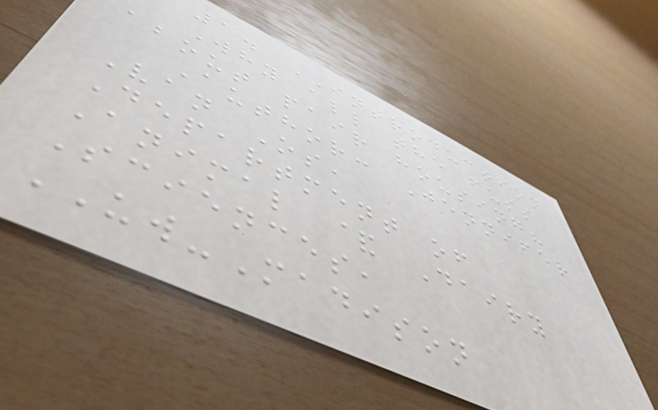1. INTRODUCTION
Why all the fuss
about pair housing?
Author: Jennifer
Van Os,
Department of
Animal & Dairy
Sciences,
UW-Madison
